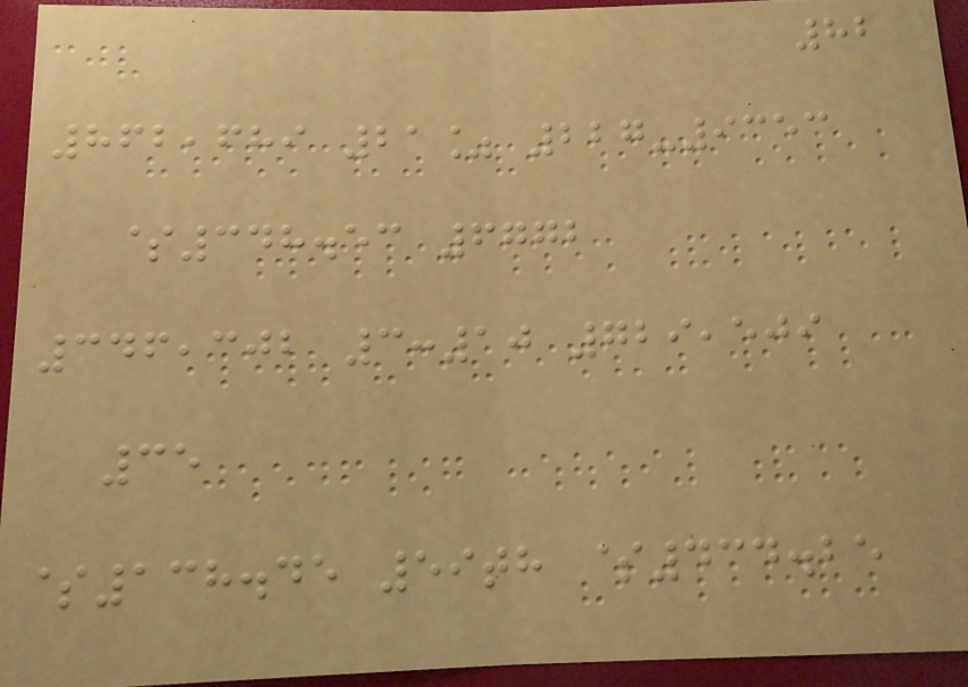82
862,689 21% 227-9353
$348.53 6772
346,302 3:10 729,509
35
$138.45 59th $434.25
